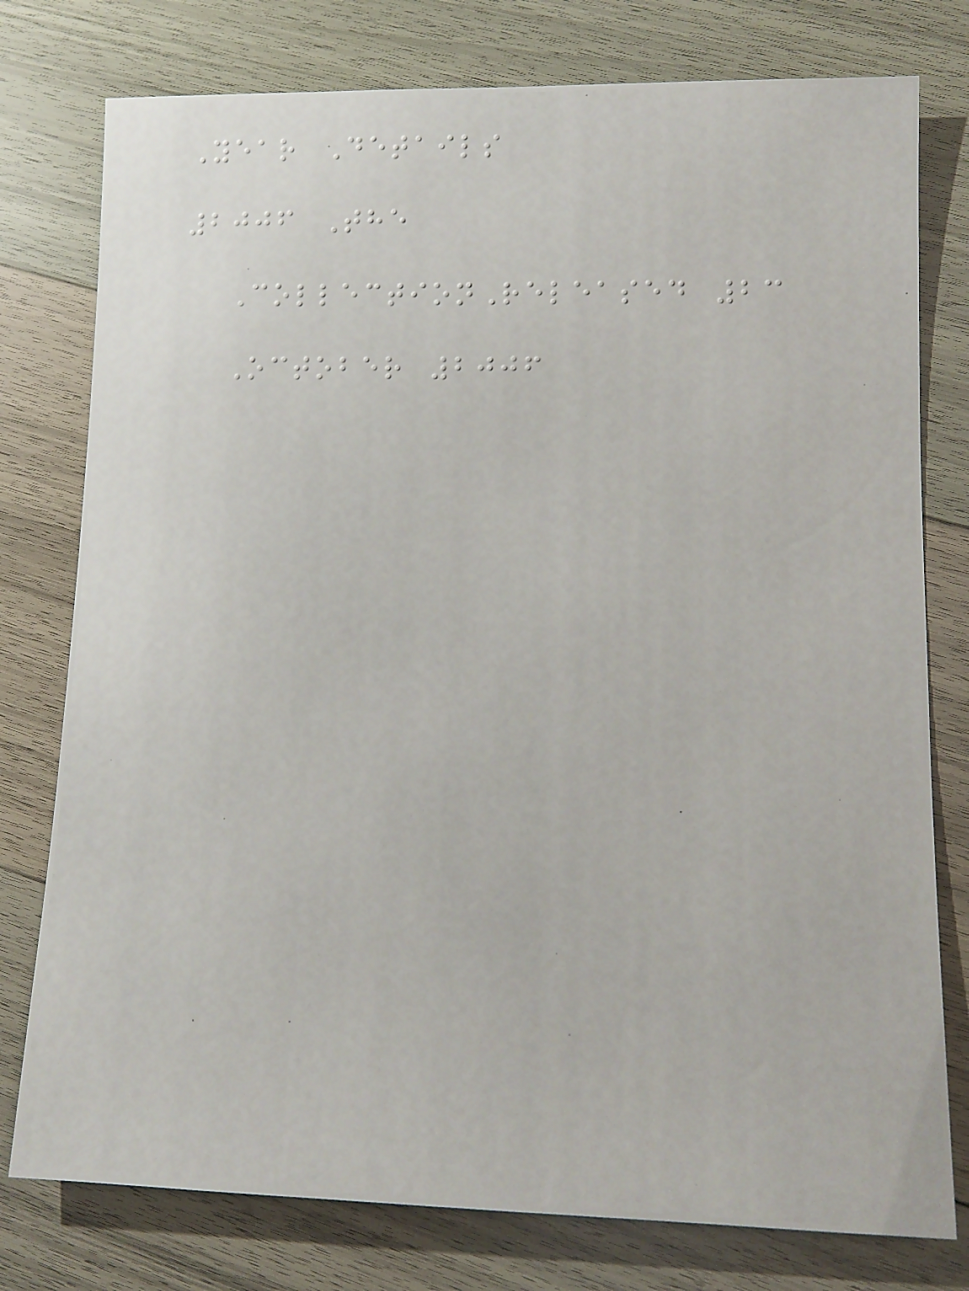Year Details
2006 The
CollectionReleased 23
October 2006
